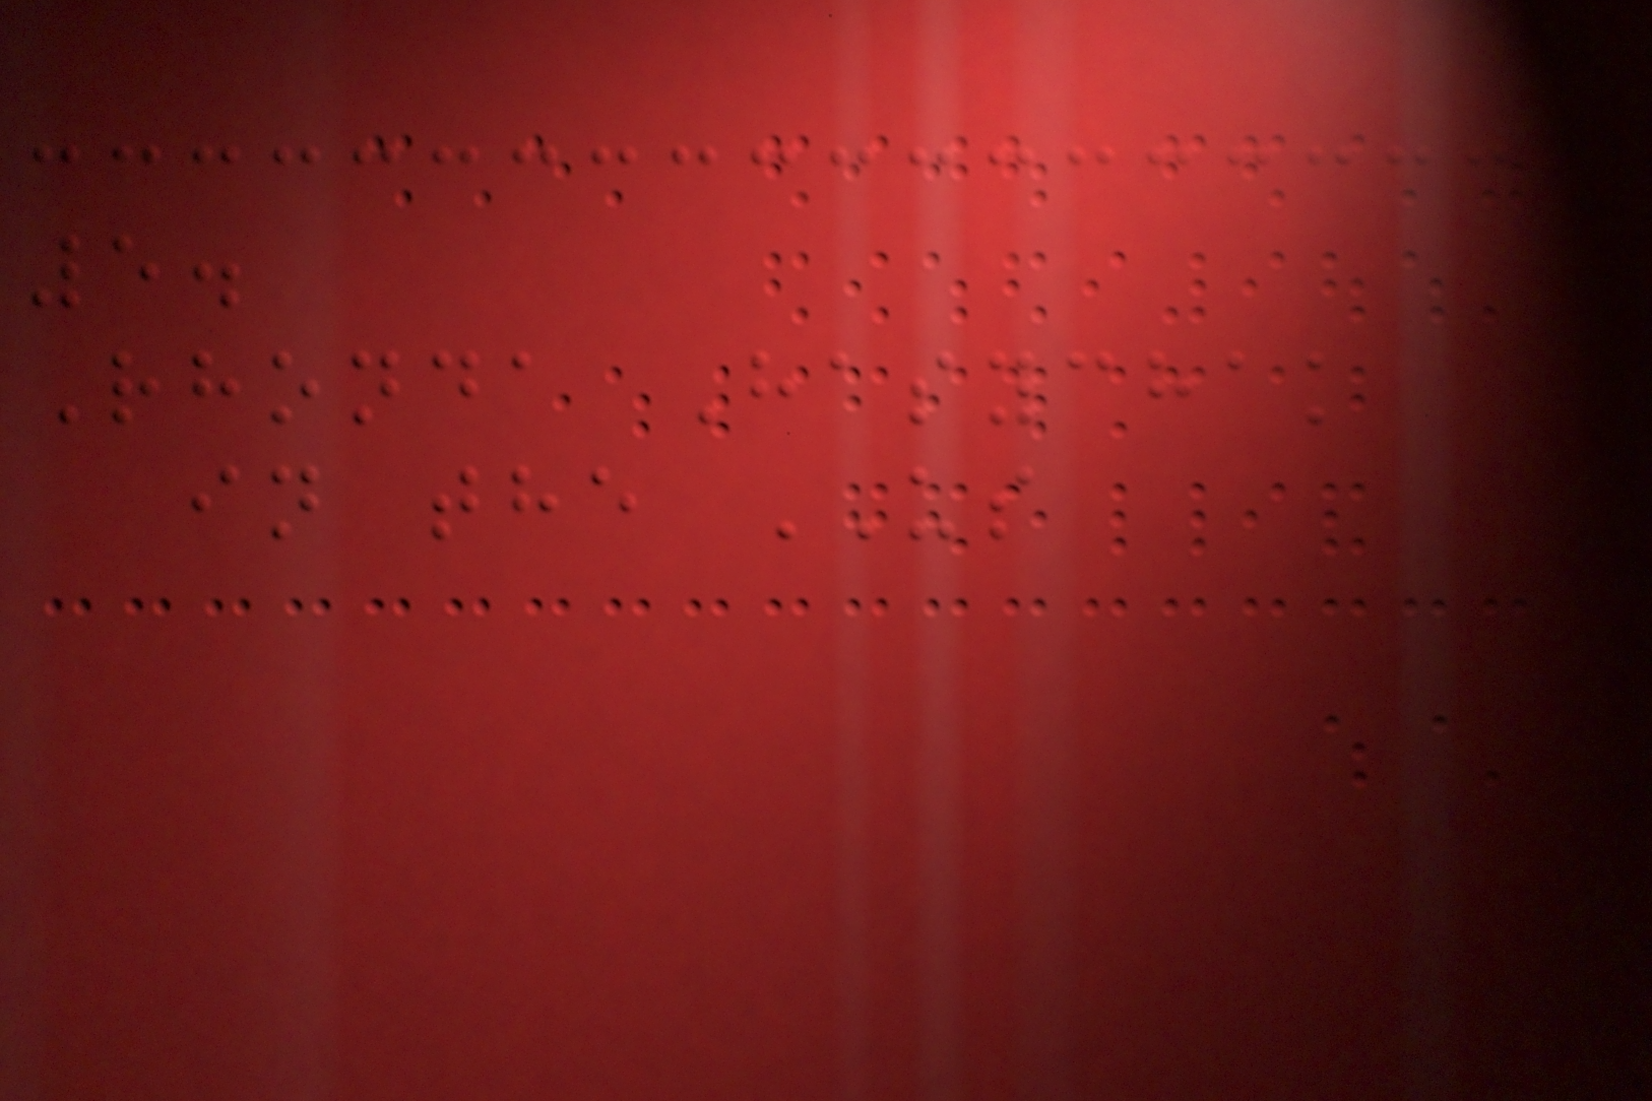5.
Rhonda Hasychak
in the US
